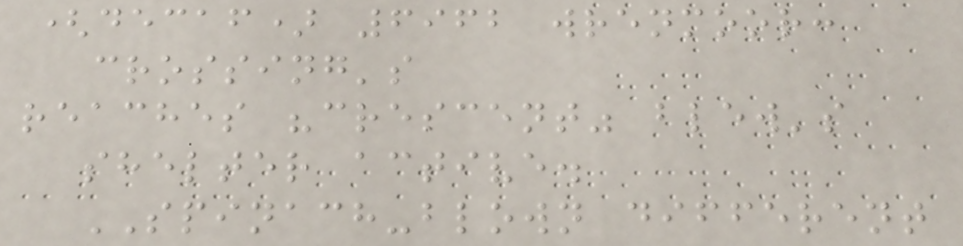(decaf) 6962 wrenmoor:
crossing's
reaches "crescent" blew's
shelter active.
SPINACH-blown different
